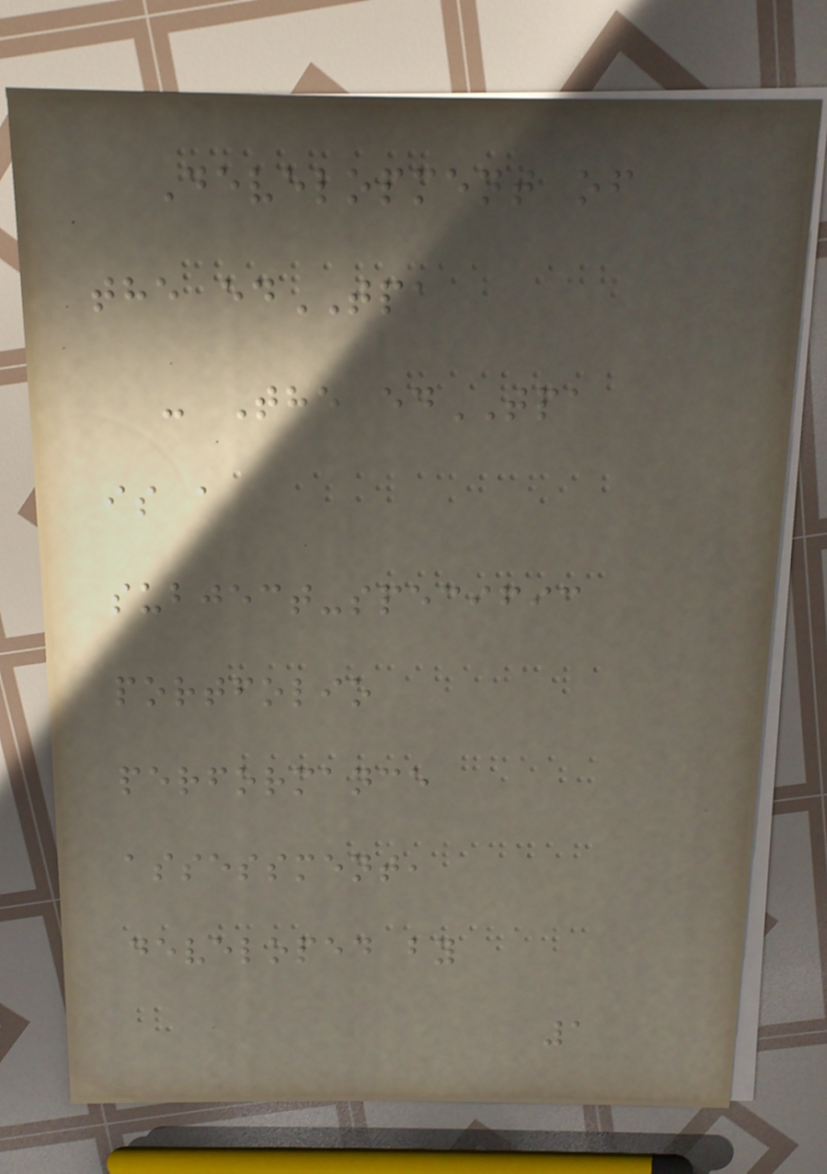Development of
the edTPA
- The edTPA
is a
subject-specific
portfolio
performance
assessment,
developed by
1
